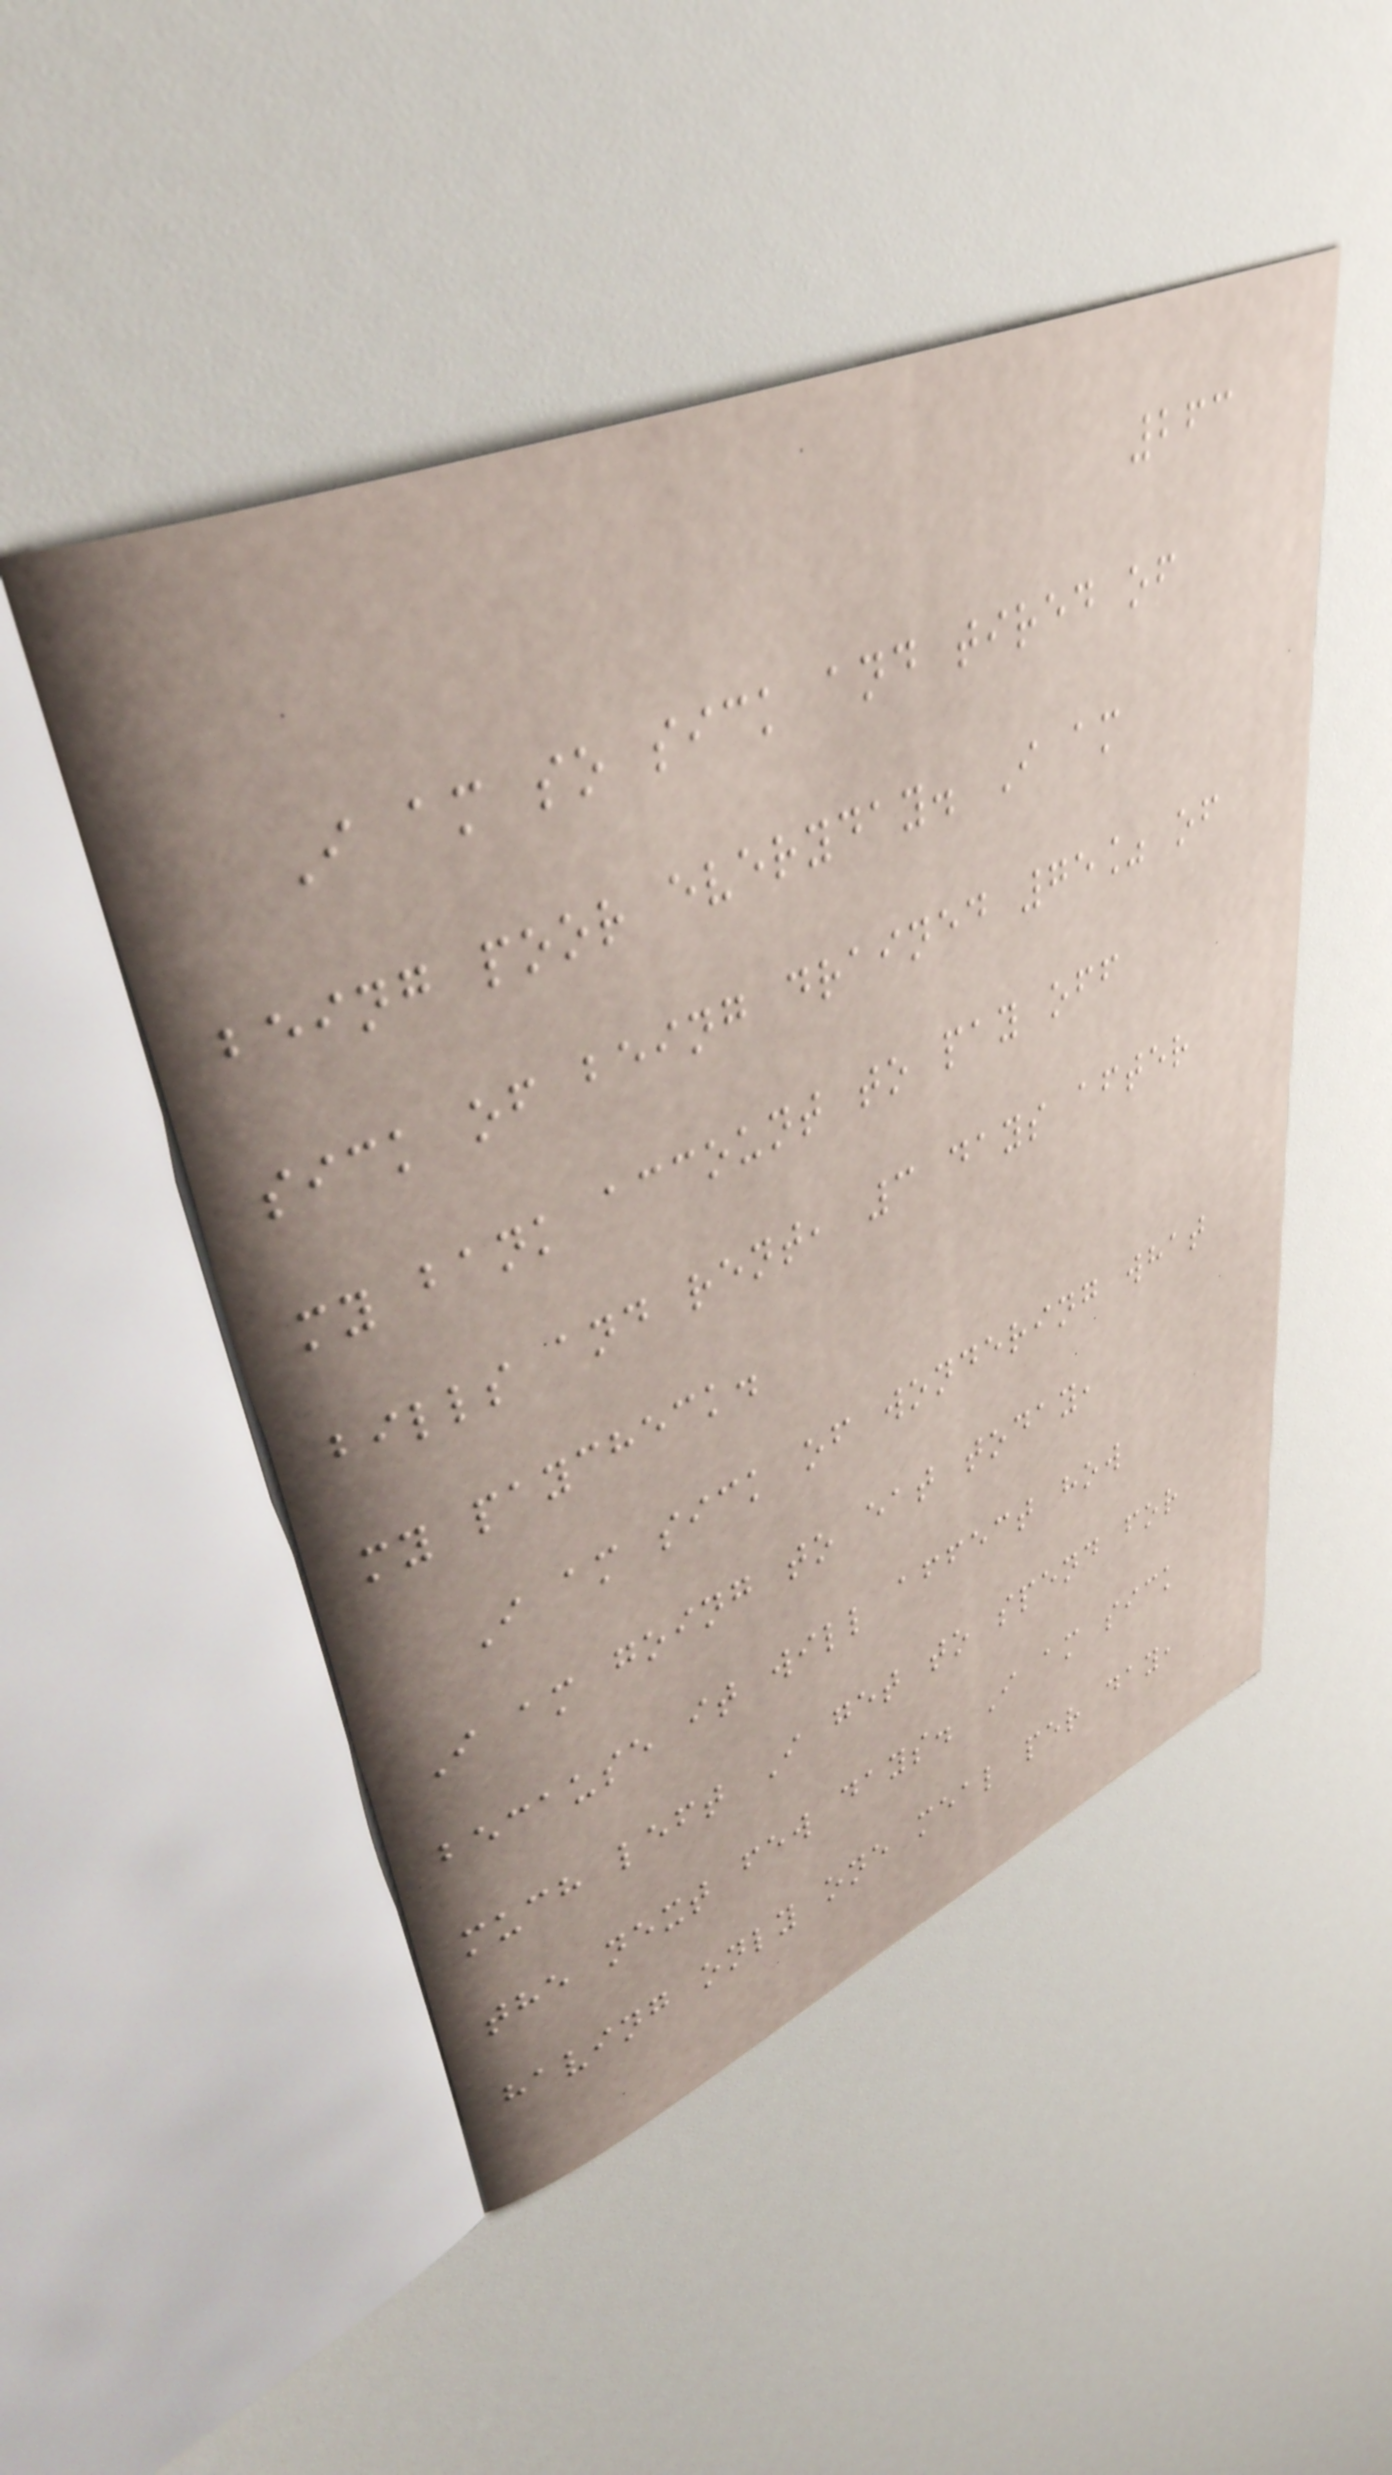263
I am so sick and tired of
being poor everyday. I am
sick of being drained 75% of
my bank account to pay off
bills and rent, 3 days after
my paycheck.
I am sick of wondering what
I am going to eat today,
because it will affect how
much left I get to spend for
the next few days. I am sick
having only one meal per day,
